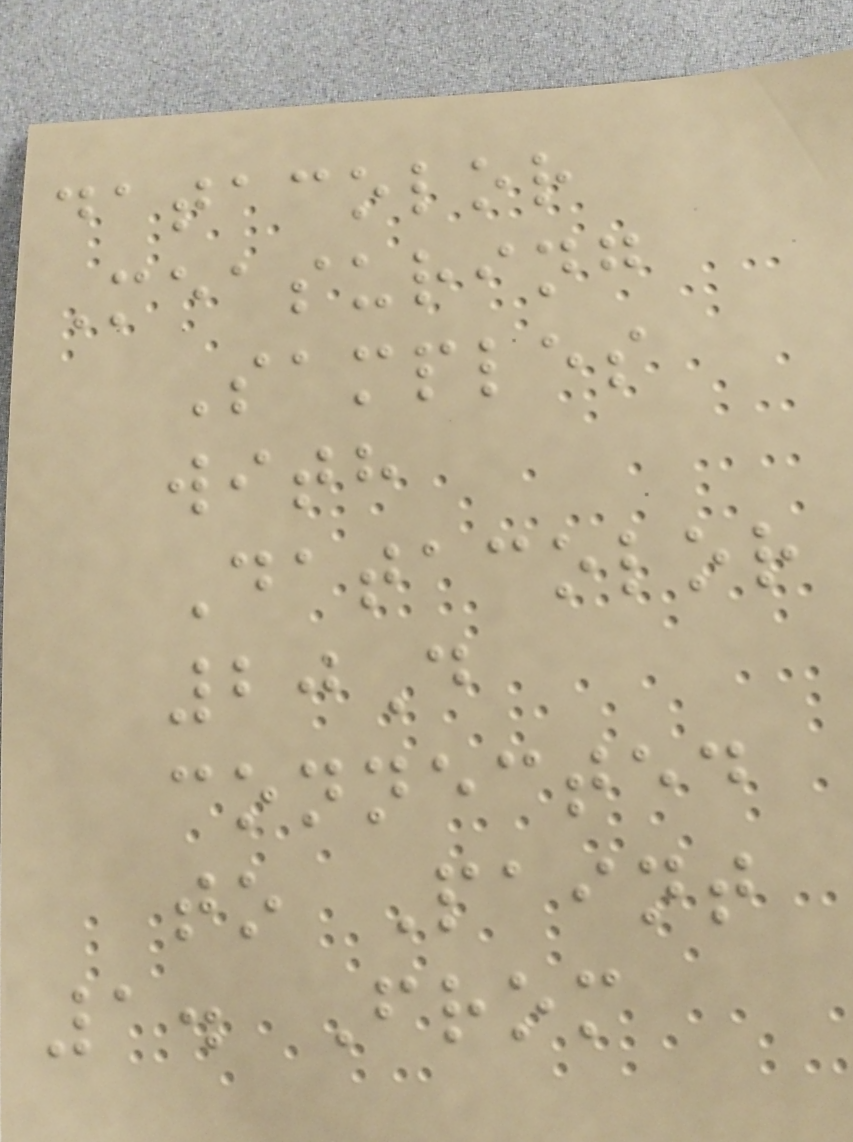datacolor
Measuring
Samples
with
Datacolor
20D
connected
to Paint
1. From
